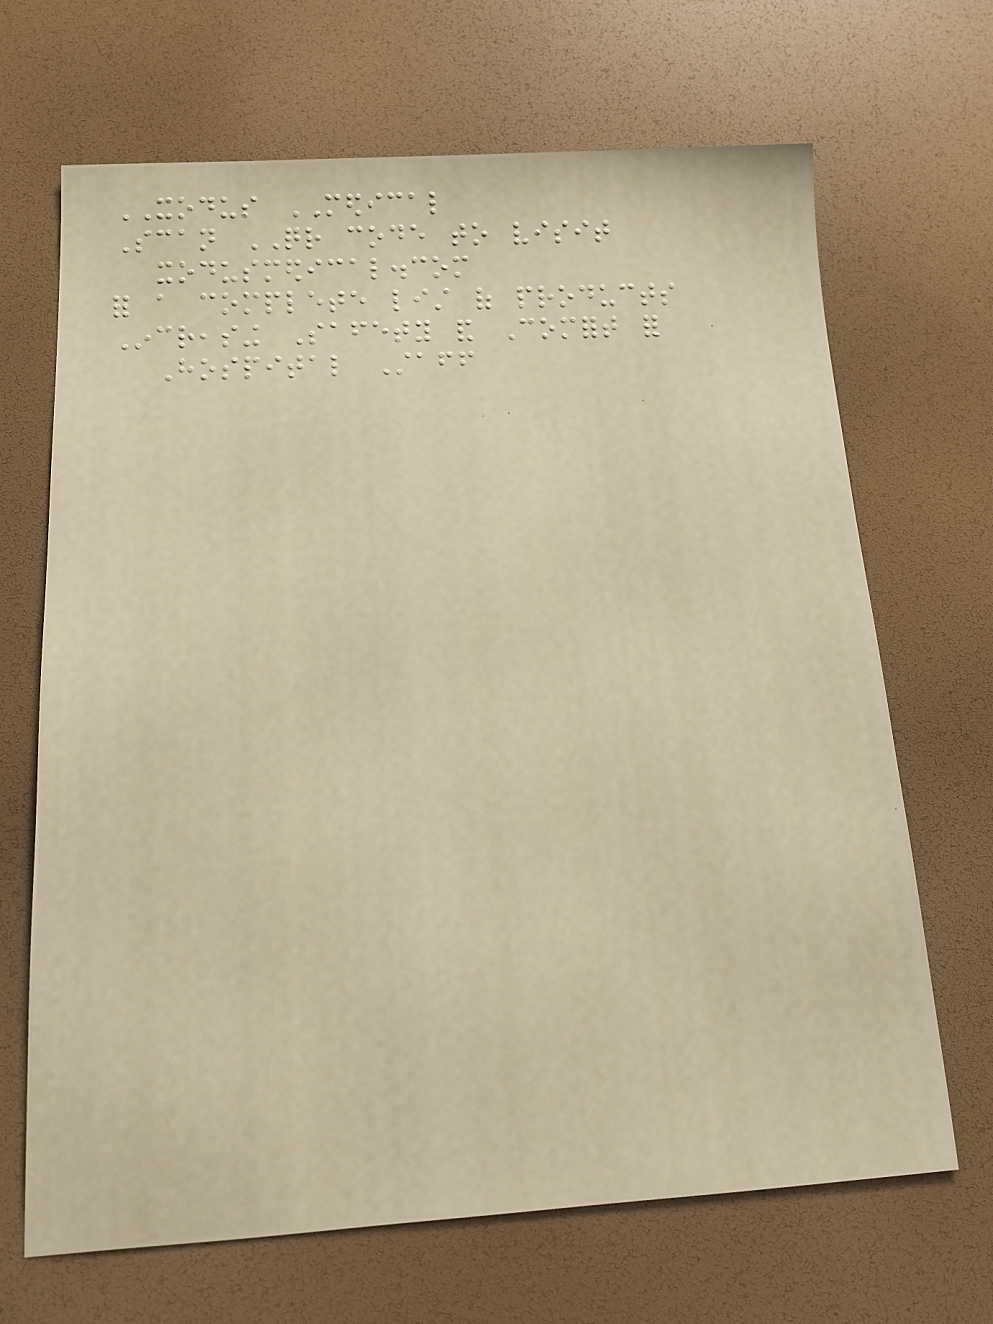XODUS MEDICAL
Scan QR code to visit
xodusmedical.com
for a complete list of products
Increasing Safety and Comfort for
Hospital Staff
